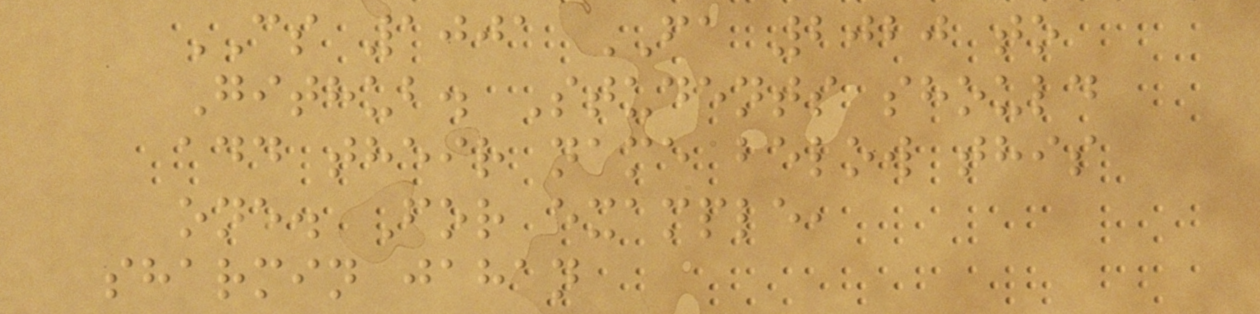CS 1001 FA 2020 to
Github. Students should
add their name below this
one. For example,
sharmin jahan
